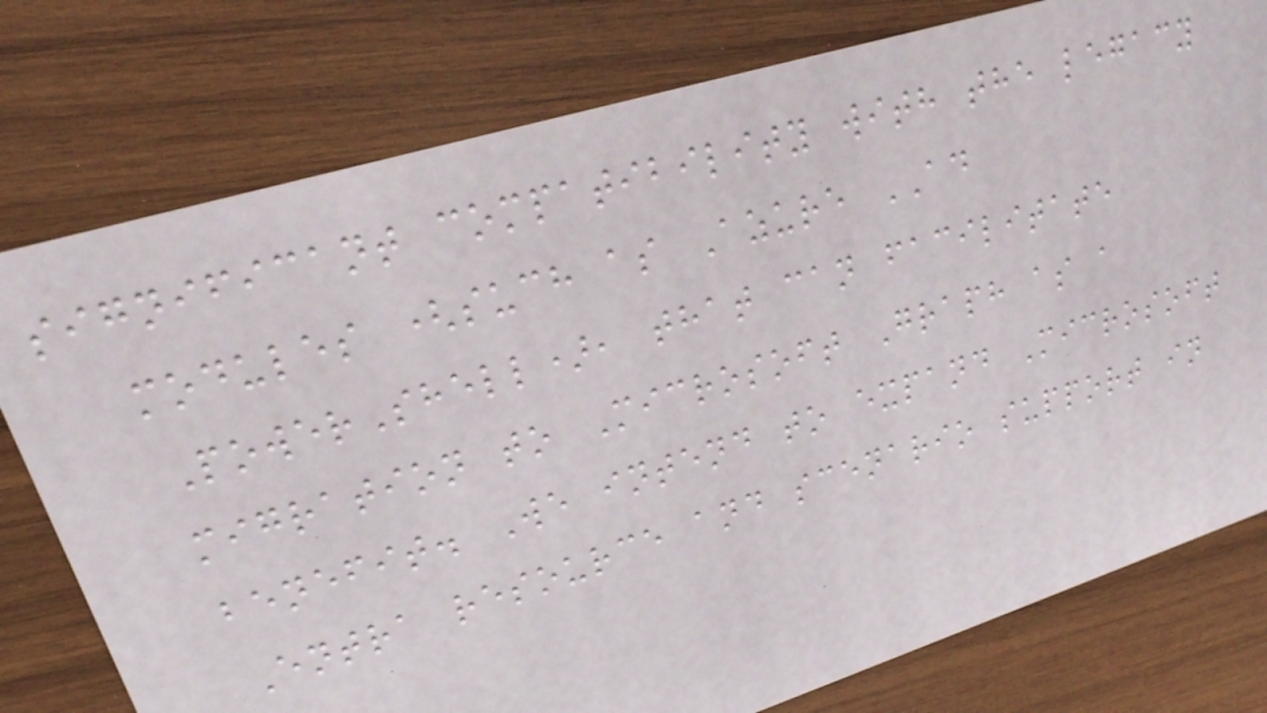significant compatibility with the legacy
modules (such as Azure AD
PowerShell), that can facilitate
migration to Microsoft Graph as a
benefit. We intend to expand Microsoft
Entra resource and scenario support in
